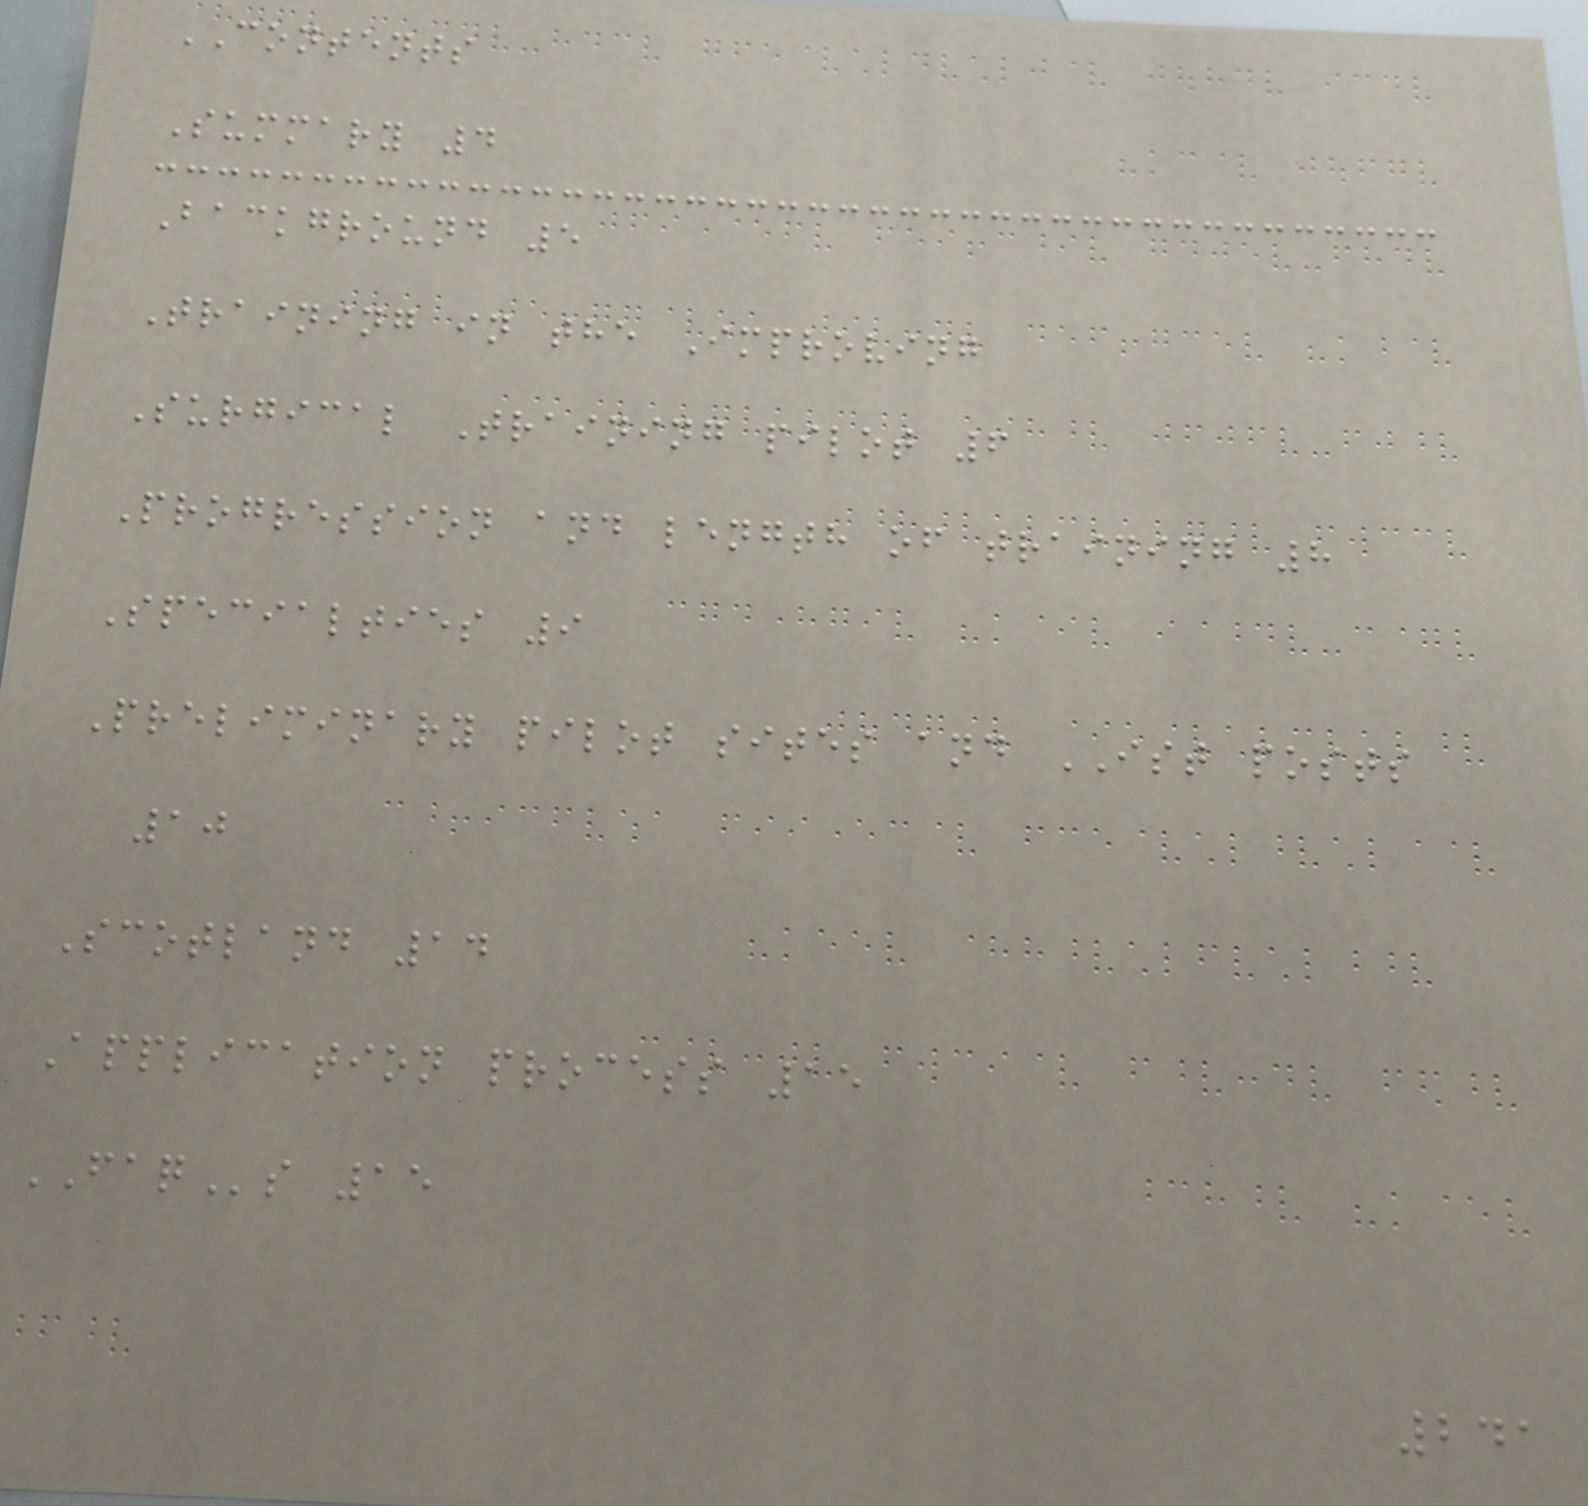CONTENTS
Summary 4
Background 5
Training in the Improving
Surgical Training pilot 6
Progression and length of training 8
Specialties 9
Preliminary pilot sites and IST posts
10
Scotland 14
Application process 15
FAQs 15
241
